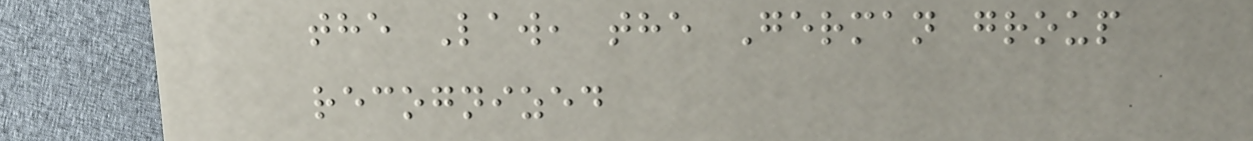the Law, the German group
recognized
